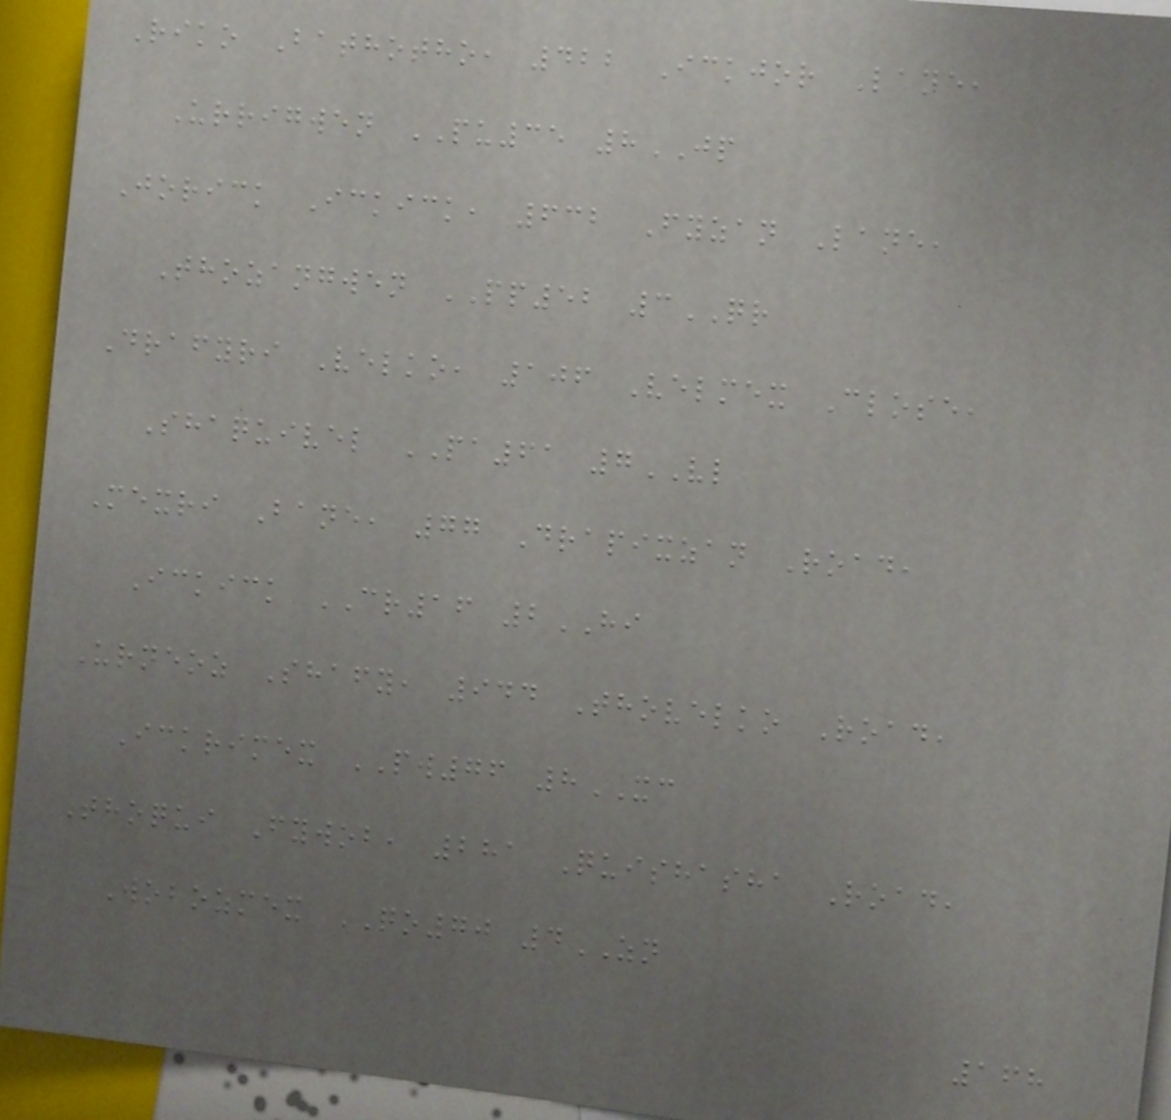Riko Bathotho, 422 Ickjor Lane,
Urrigwen PU35 8JP
Jorick Ickick, 632 Fyzan Lane,
Thozangwen PP52 3QR
Drafyri Velko, 106 Velmex Close,
Shaquivel PA61 7VL
Mexri Bane, 77 Drapixzan Road,
Ickick CR16 2HI
Urneoz Shafy, 944 Thovelko Road,
Ickrimex PW76 8XC
Thoqui Fywob, 281 Quishasha Road,
Wobozmex QO70 4ZN
168
